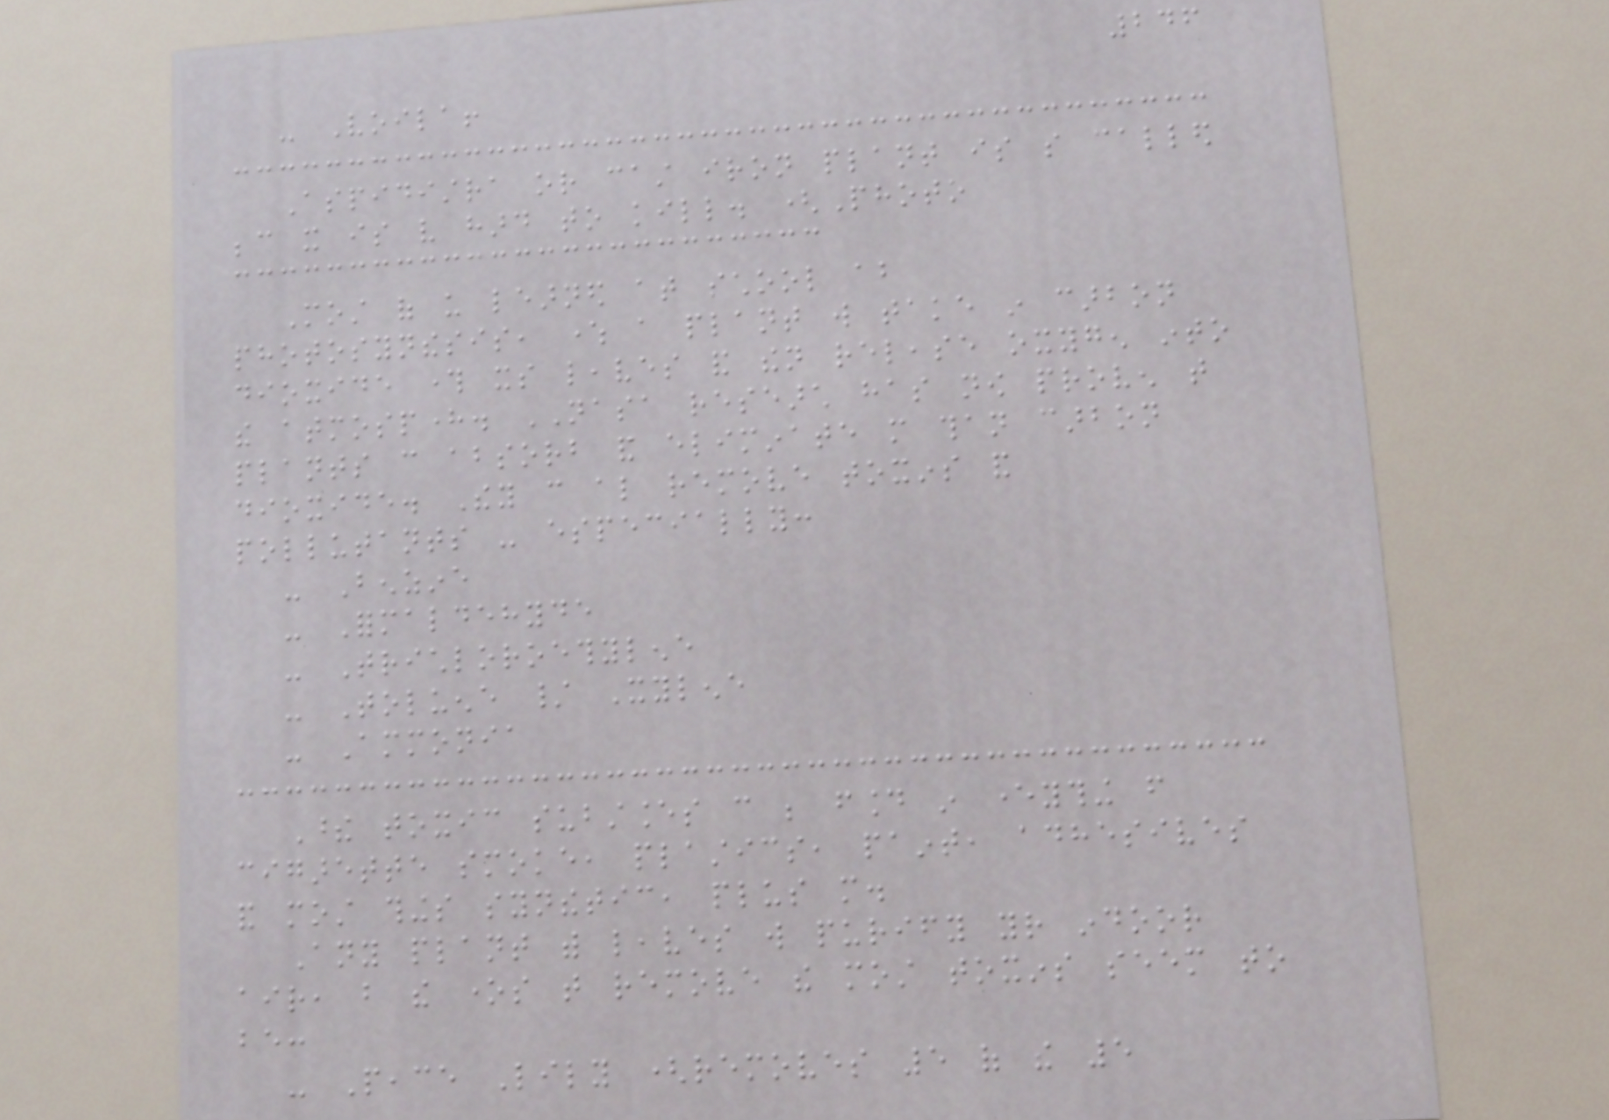246
- Voila!
Aspidistra or cast iron plant is so called
because it is very hard to kill. (Photo
Most of us learned at school about
photosynthesis, where a plant will take in carbon
dioxide through its leaves and then release oxygen into
the atmosphere. NASA research has now proven that
plants can absorb and eliminate more than carbon
dioxide. They can also remove toxins and
pollutants - especially:
- Benzine
- Formaldehyde
- Trichloroethylene
- Toluene / Xylene
- Ammonia
These toxic substances can be found in everything from
cigarette smoke, plastics, paint, adhesives
and most things synthetic, plus more.
Any plant with leaves will purify your indoor
air, but the ones that remove the most toxins seem to
be:
- Peace Lily (removes 5 of the 5
